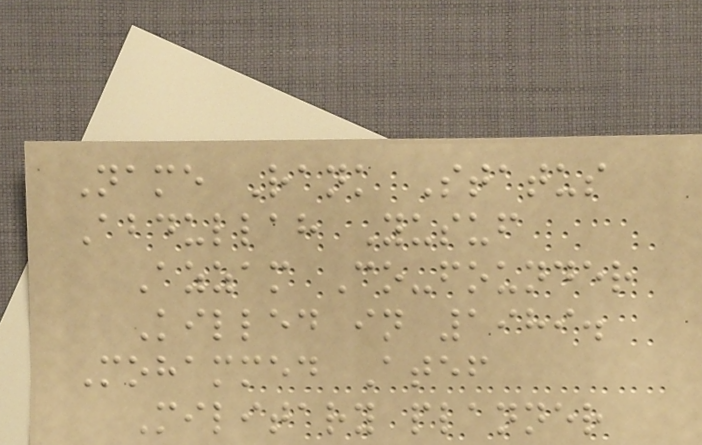Name Rank Status
Abdullah Yusuf
Azzam Co-founder
Killed in 1989.
Mohammed Atef
Military planner
